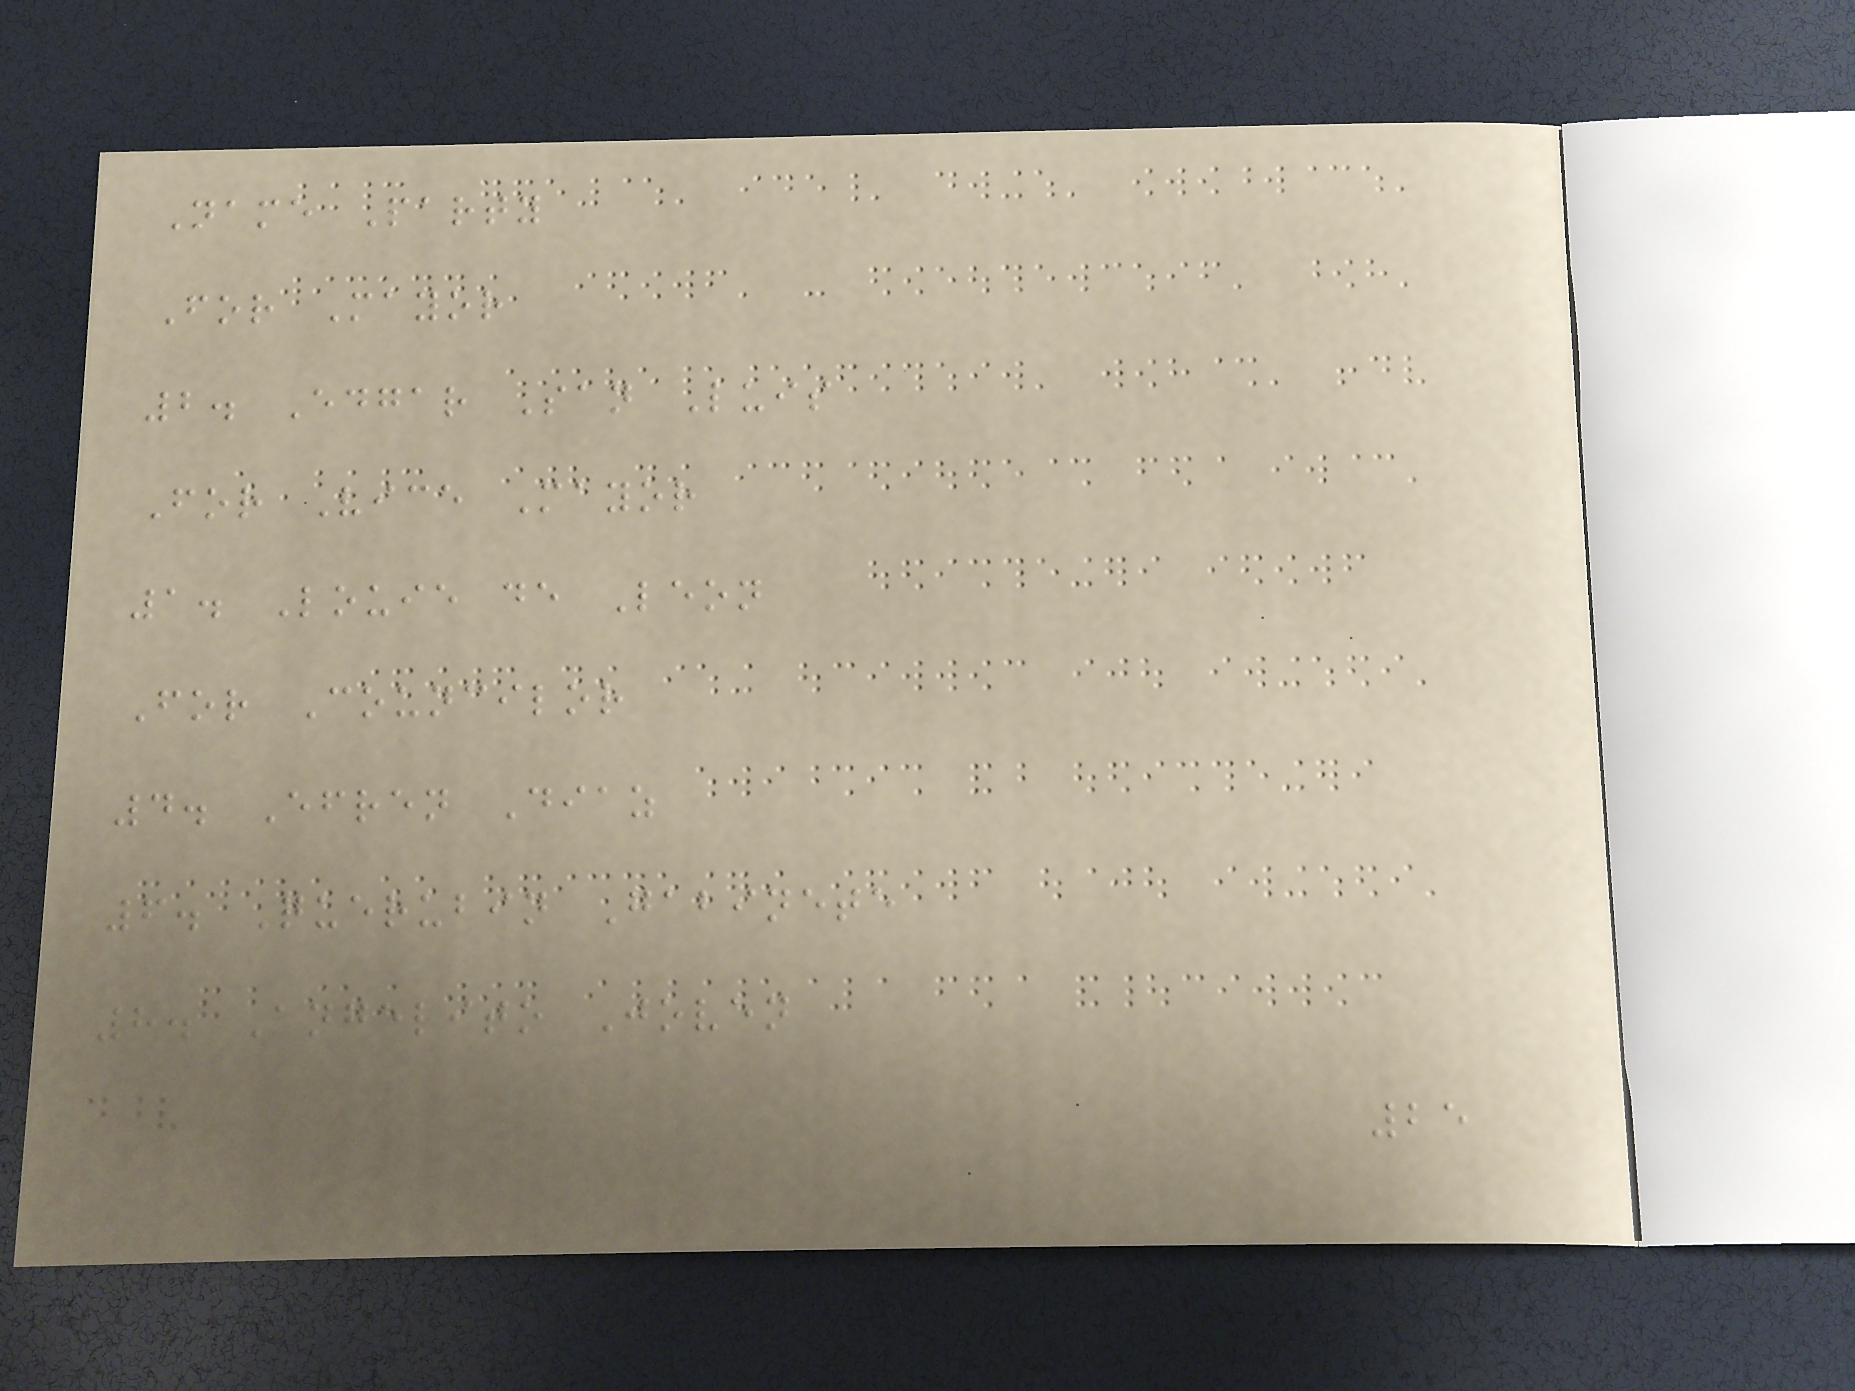Name Party
For Mayor
2. Edgar San Luis
For Vice Mayor
1. Louie de Leon
For Councilor
4. Efren Diaz
6. Querubin Gabinete
8. Angelito Joven
25
